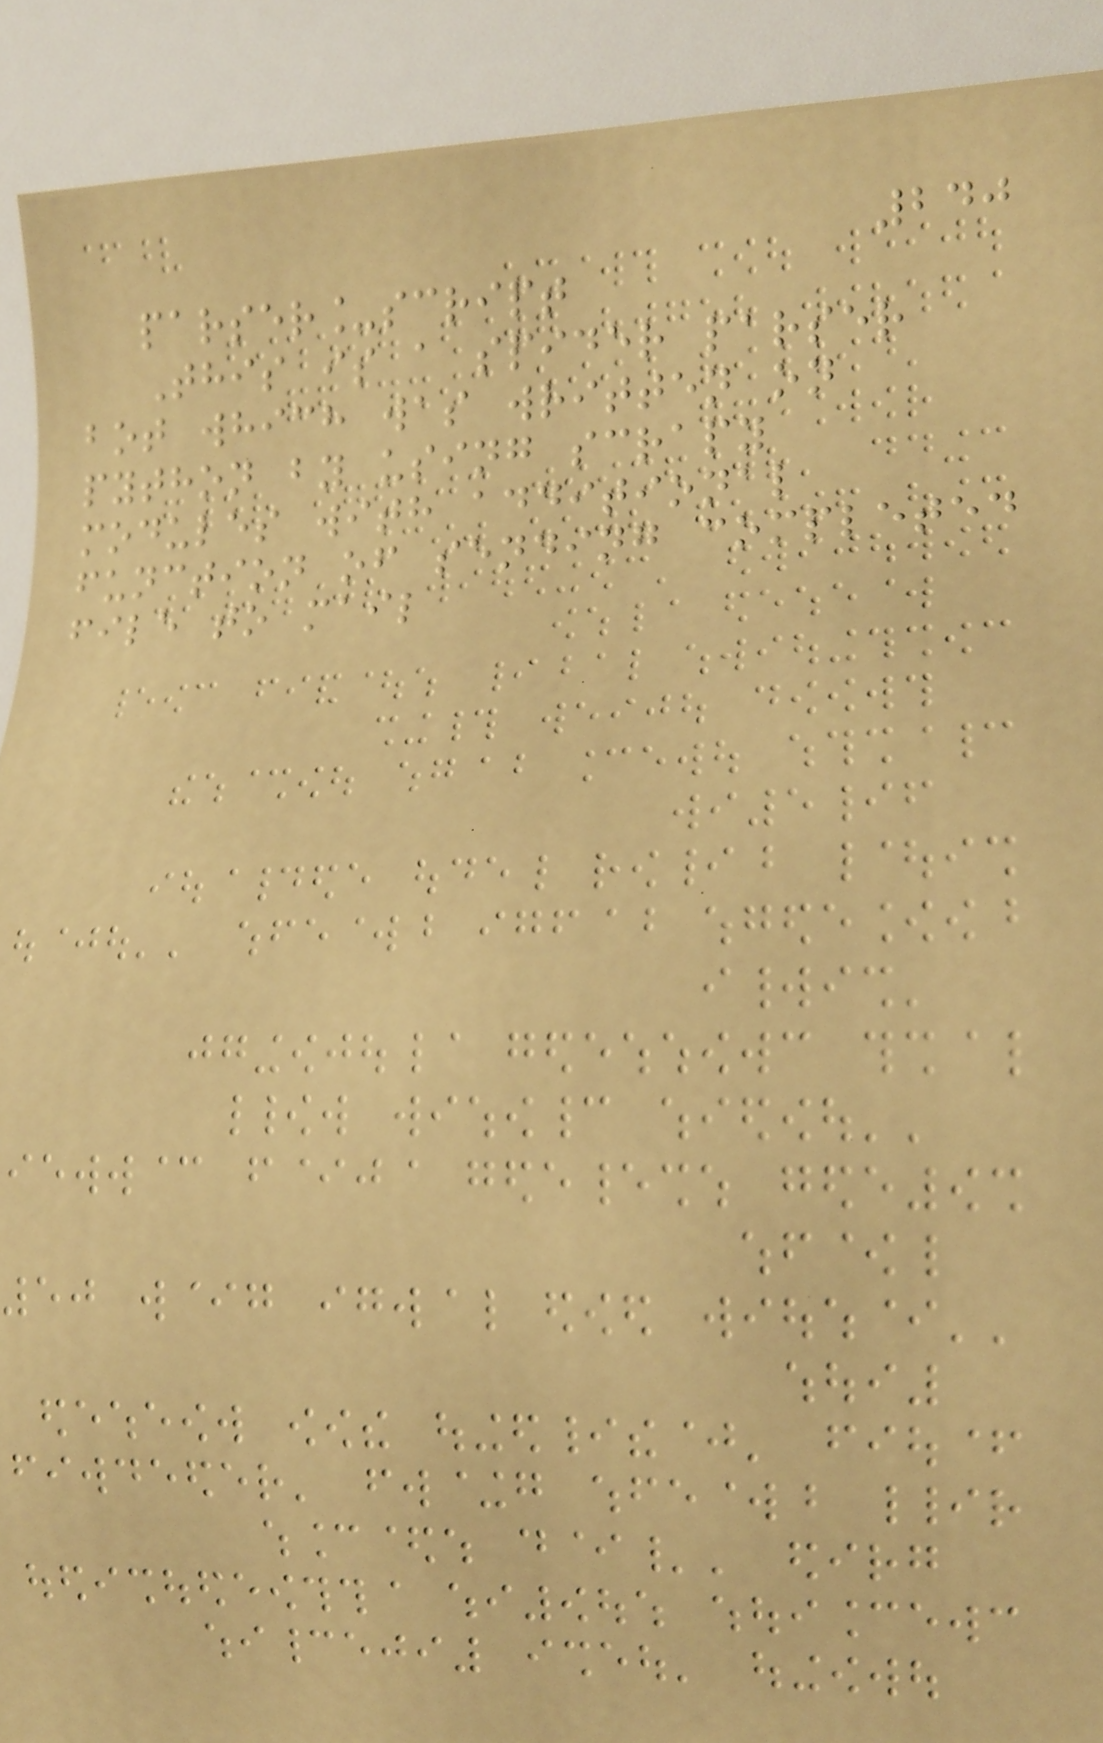240
parser_script
This is a spider parser
bot which was written on
python by using scrapy
modules with additional
function of sending completed
file to mail
